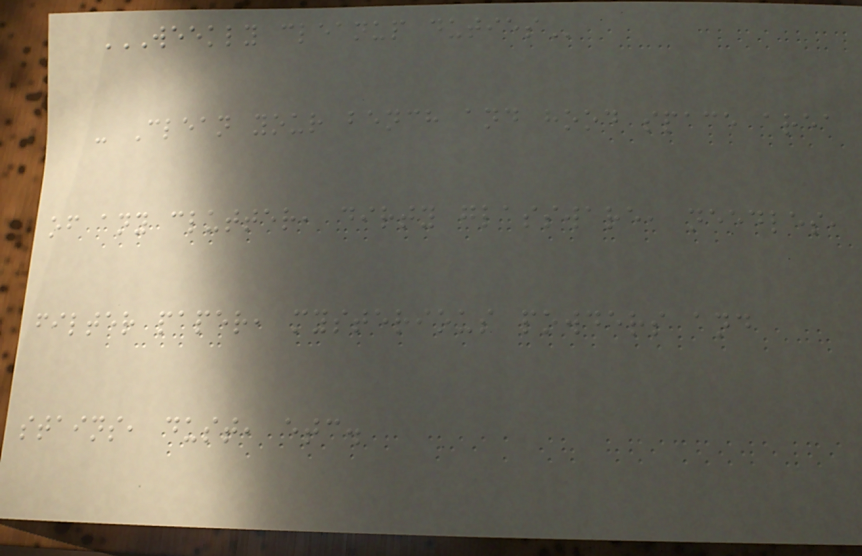WEEKLY CLEANUP DUTIES
- Clean your bench and hood space area
of any clutter, dirty glassware, needles,
filter paper, mysterious powders and
stains, dust, etc.
